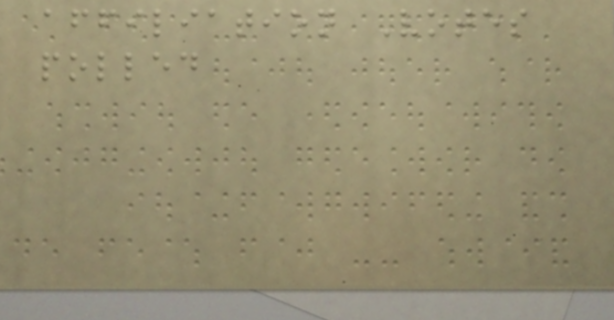affiliation Votes
polled
